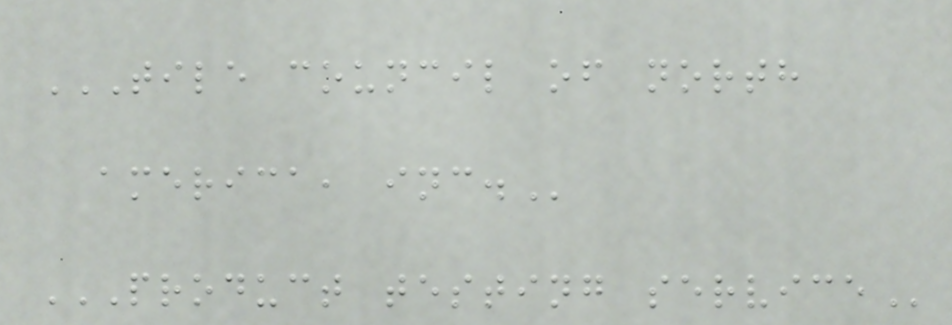TILE COUNCIL OF NORTH
AMERICA, INC.
PRODUCT TESTING SERVICE
